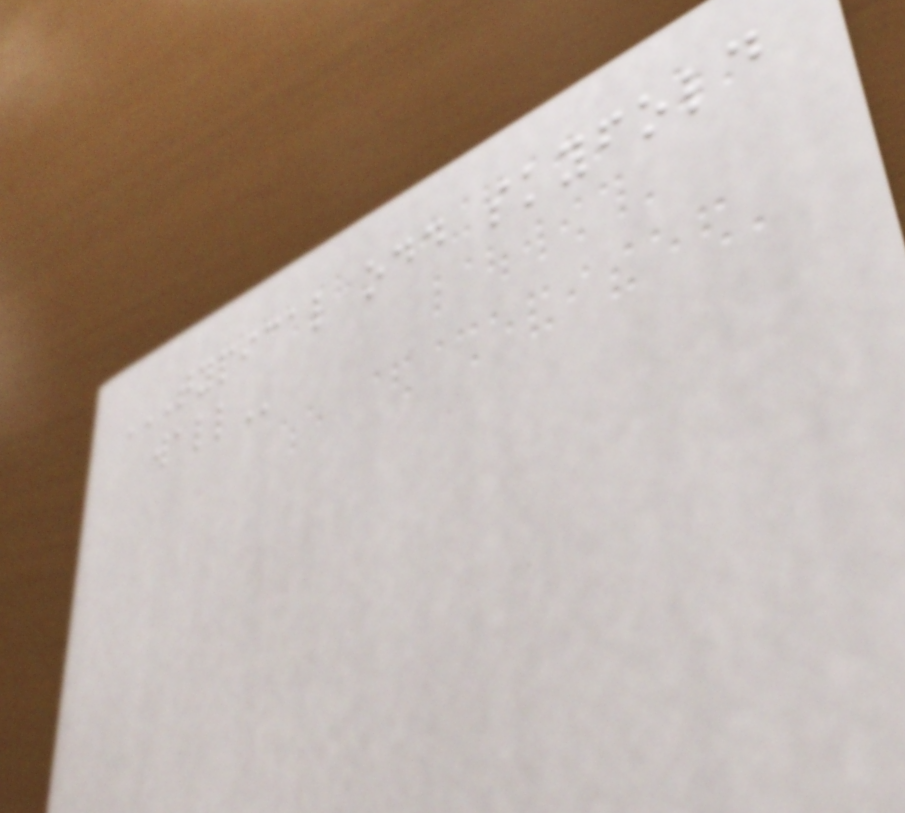TYPICAL ODD SKYFOLD
WALL
